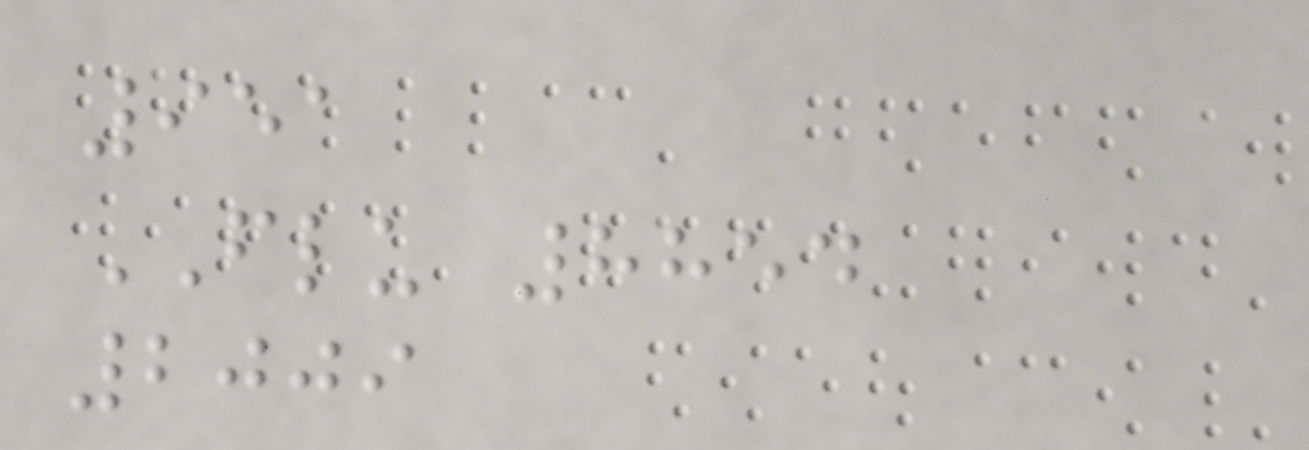951
FLU 8854
2009
